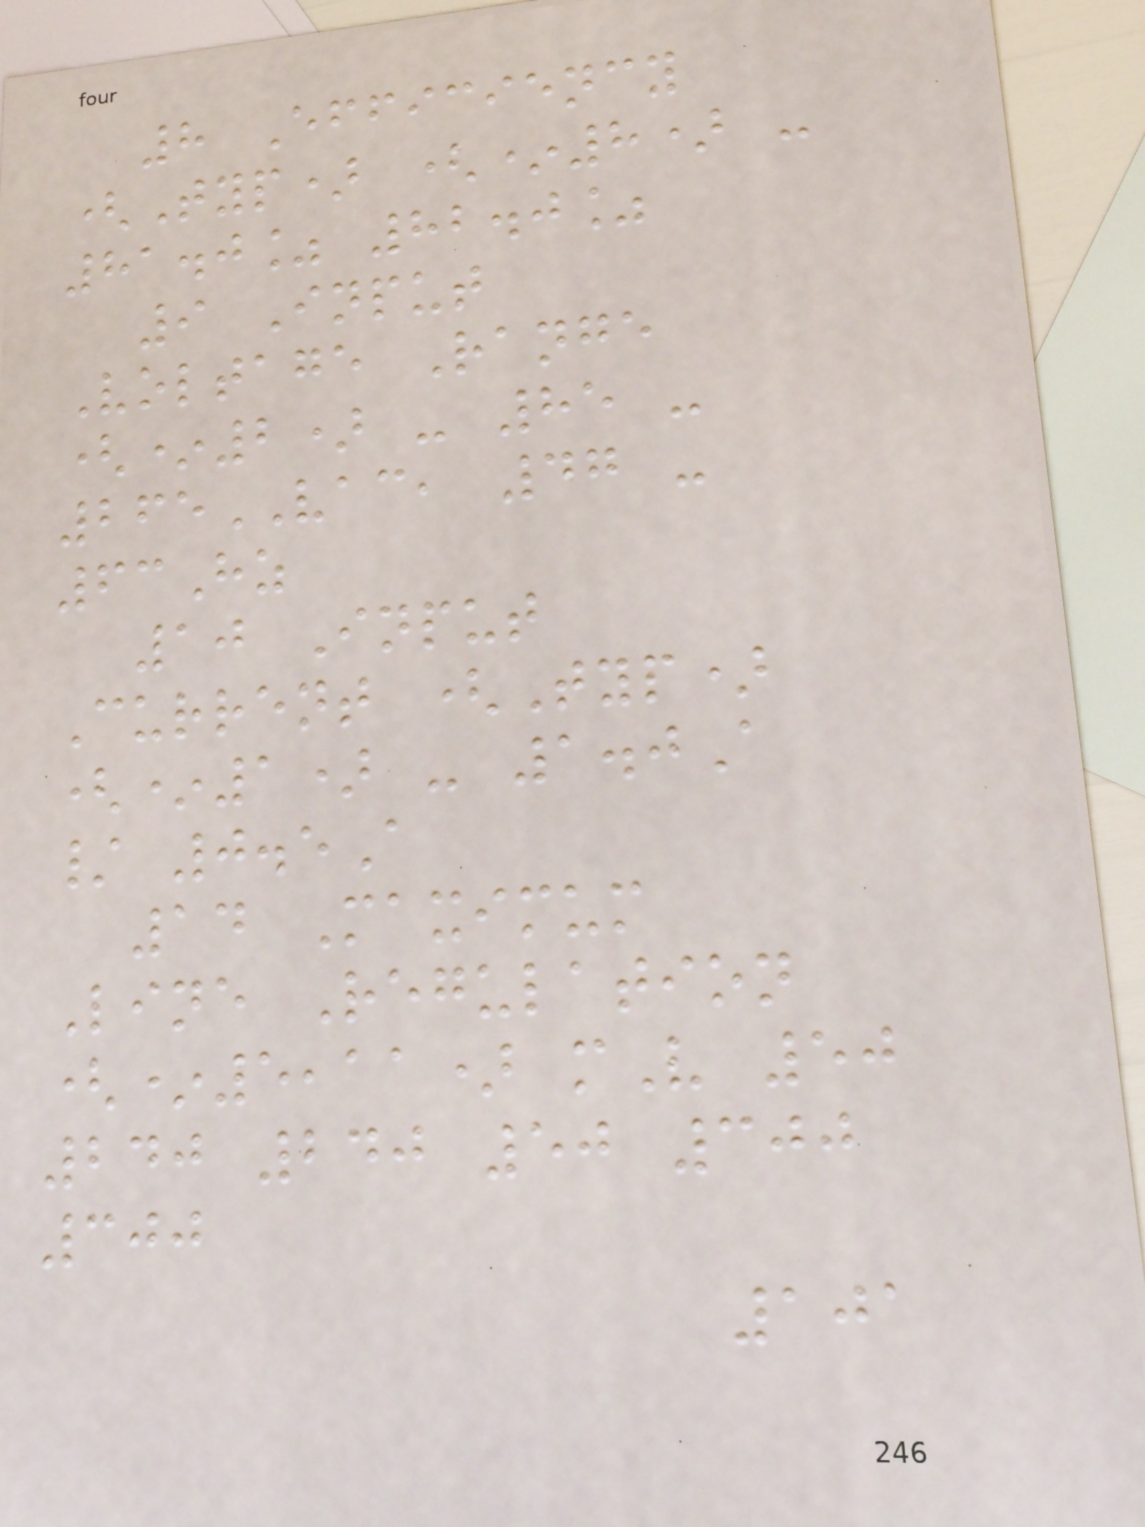8 Efficiency
(Typ) (*8) -
81.0% 82.0%
9 Input
Voltage Range
(*2) - 85 -
265VAC, 47 -
63Hz
10 Input
Current (Typ)
(*1) - 1.0A
/ 0.5A
14 Maximum
Line Regulation
(*5,11) mV 50
240 240 50 300
300
101
